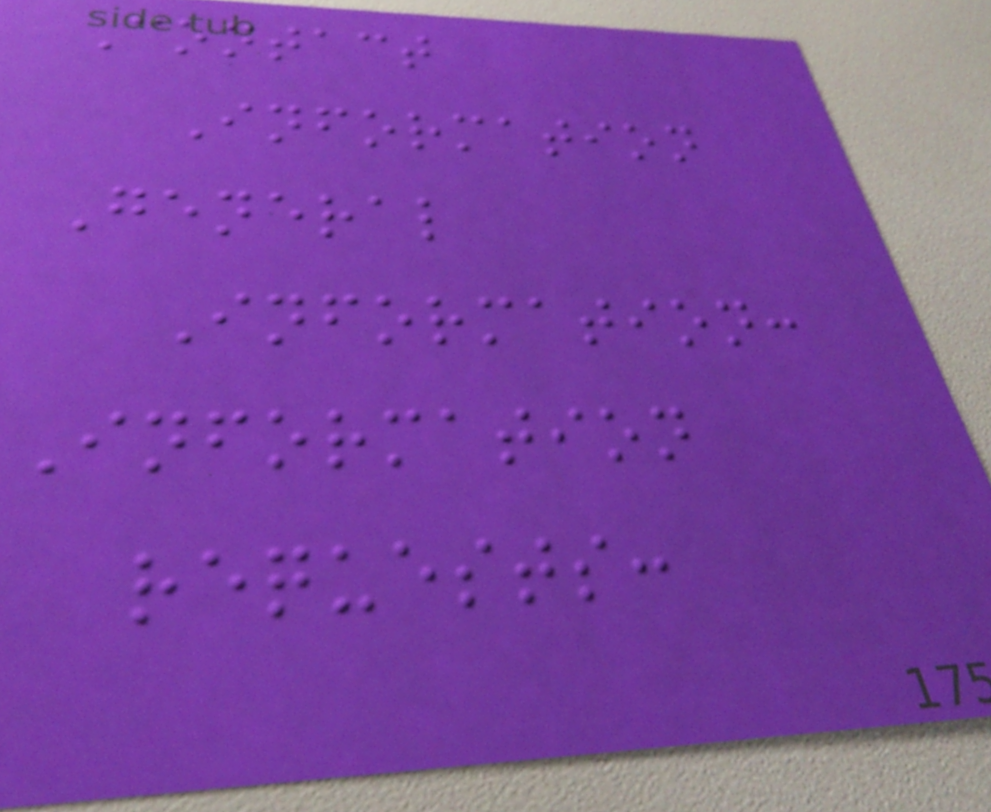Contact
Information
General
Information:
Information
requests:
